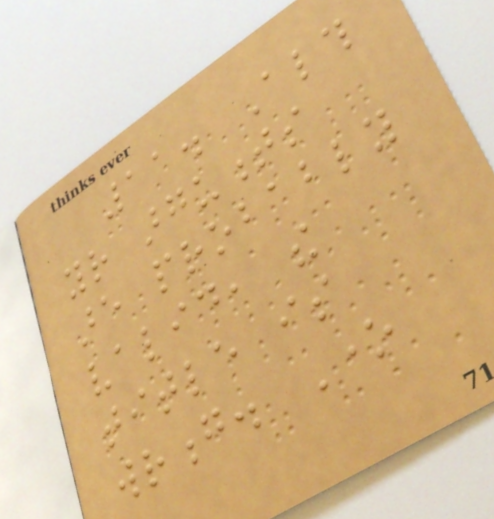11. Although
your arguments
are probably
valid, the
title is
wrong. One
